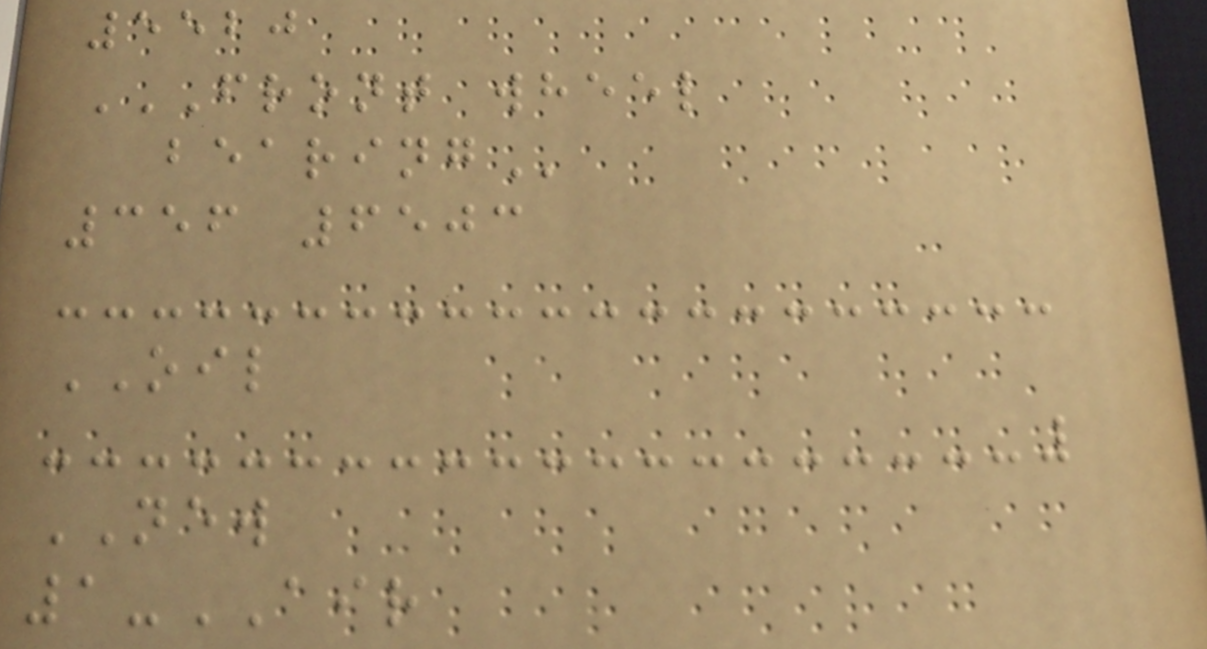5520
FRONT WHEEL
BEARING
356 6503
OIL
NEW
1-AIR
